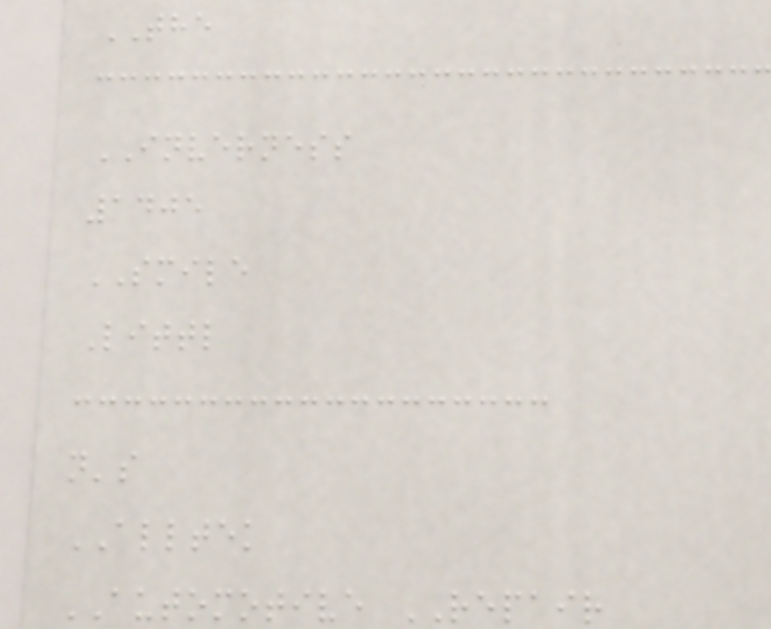THE
INVERNESS
1405
SMILE
Littl
n's
ALLTEK
AUTOMOTIVE REPAIR
